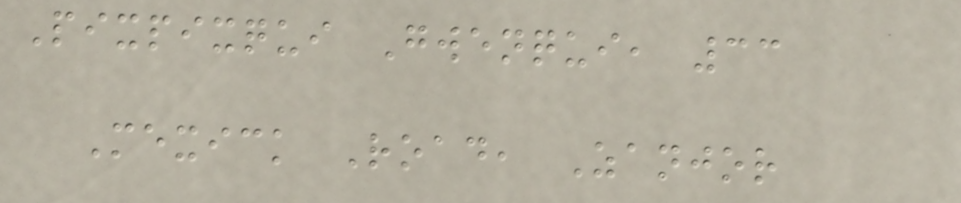Pixpixqui Gwenqui, 33
Mexick Road, Zanjor
